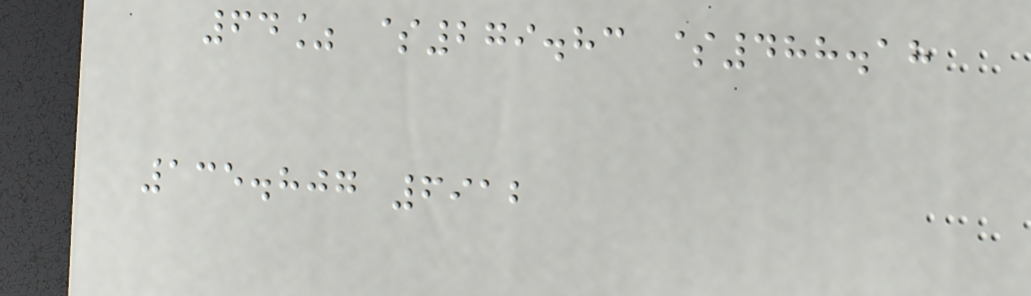64% $279.83 $488.18
135.807 6912
